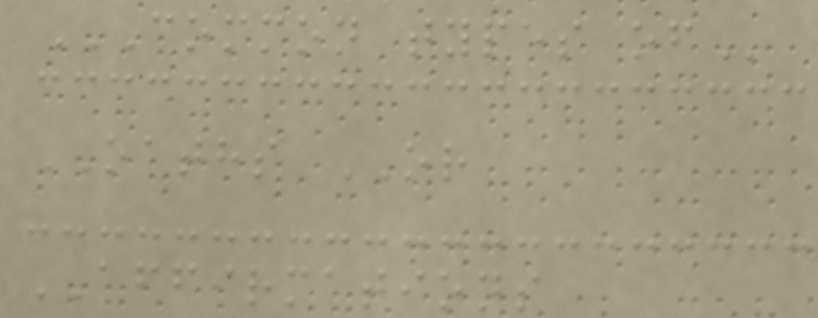COMMON TYPES OF
OATHS OR
AFFIRMATIONS
